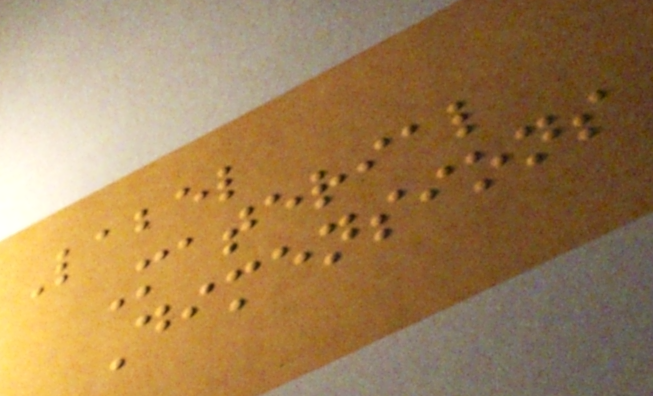Label
Material
Dimensions
